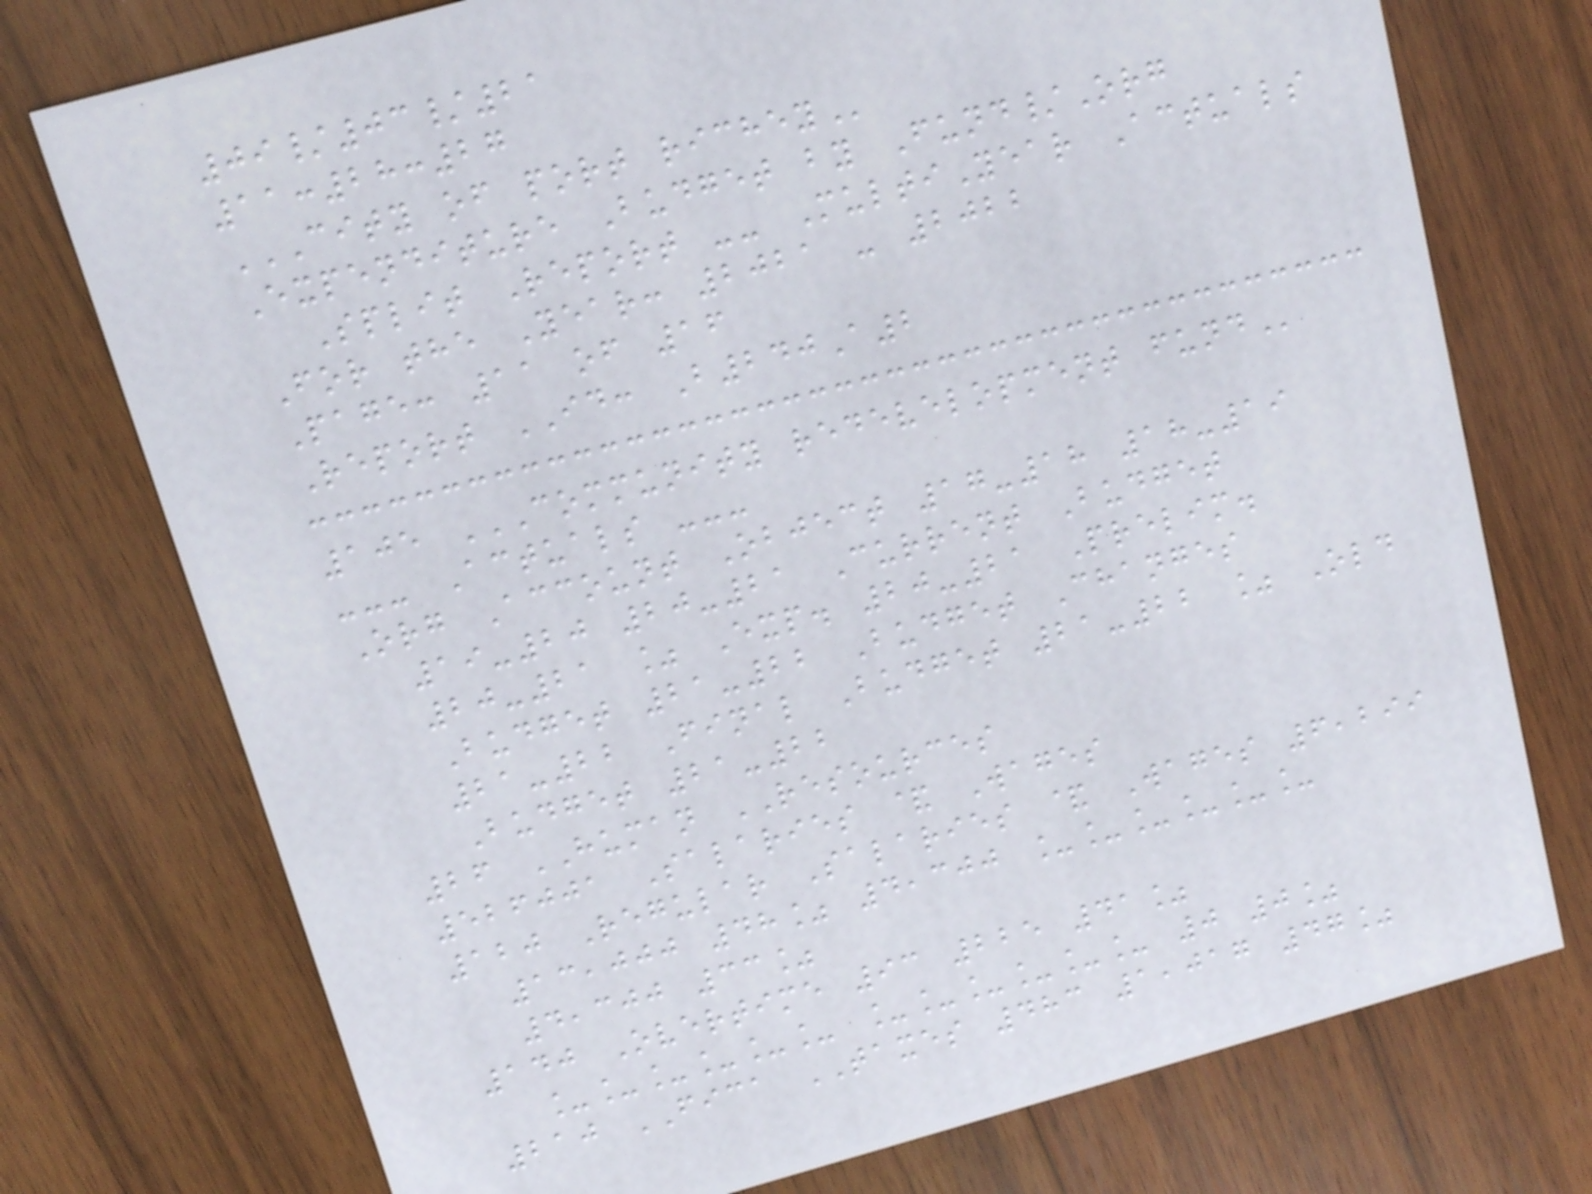09/03/21
11:28:27
CITY OF PORT RICHEY
Expenditure Budget by Fund/Org
Split Report -- MultiYear Actuals
For the Year: 2021 - 2022
Page: 11 of 16
Report ID: B240A2
105 COMMUNITY REDEVELOPMENT FUND
--- Actuals ---
Org Account Object 17-18 18-19
19-20 20-21 Current Budget
20-21 % Exp. 20-21 Prelim.
Budget 21-22 Budget Changes
21-22 Final Budget 21-22 % Old
Budget 21-22
26 HUMAN RESOURCES
526001 Salaries & Wages
120 Regular Salaries & Wages 6,299
13,000 48% 4,300 ______
4,300 33%
140 Overtime 93 225 41%
______ ______ 0 0%
210 FICA TAXES 483 1,017 47%
